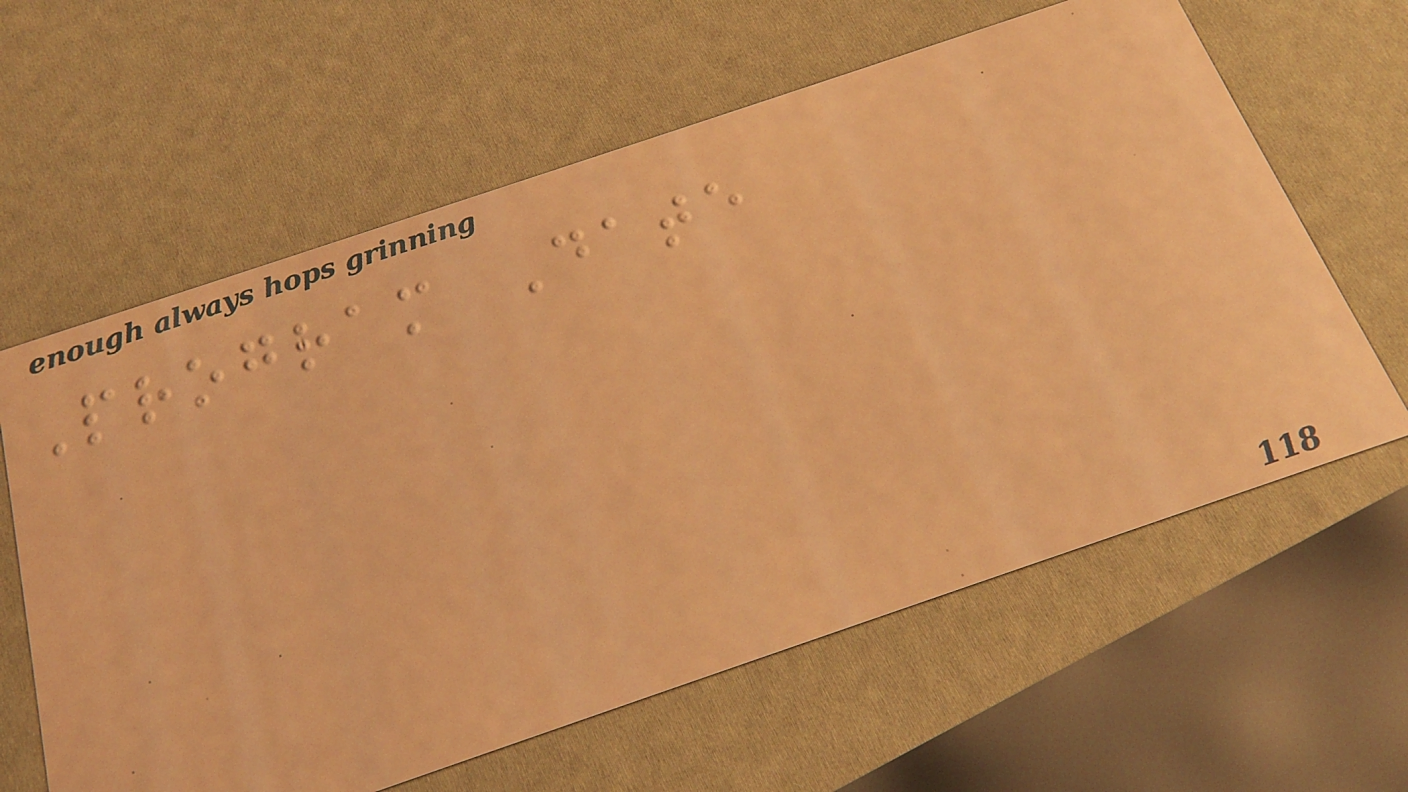Program Date
